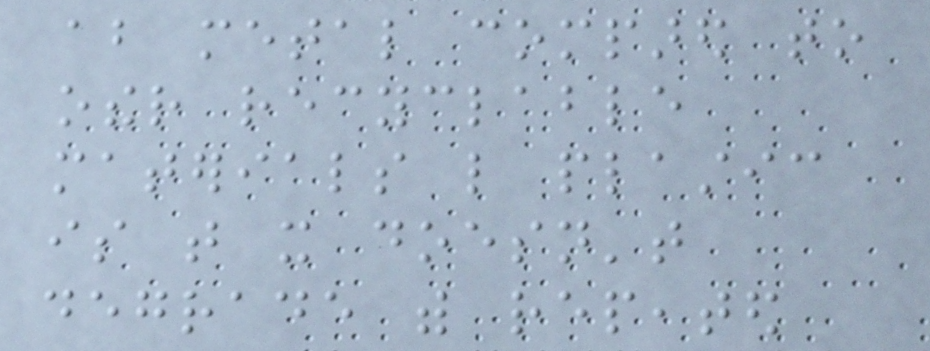about metal compared to
other recyclable
materials like plastic
is that it doesn't
degrade with repeated
